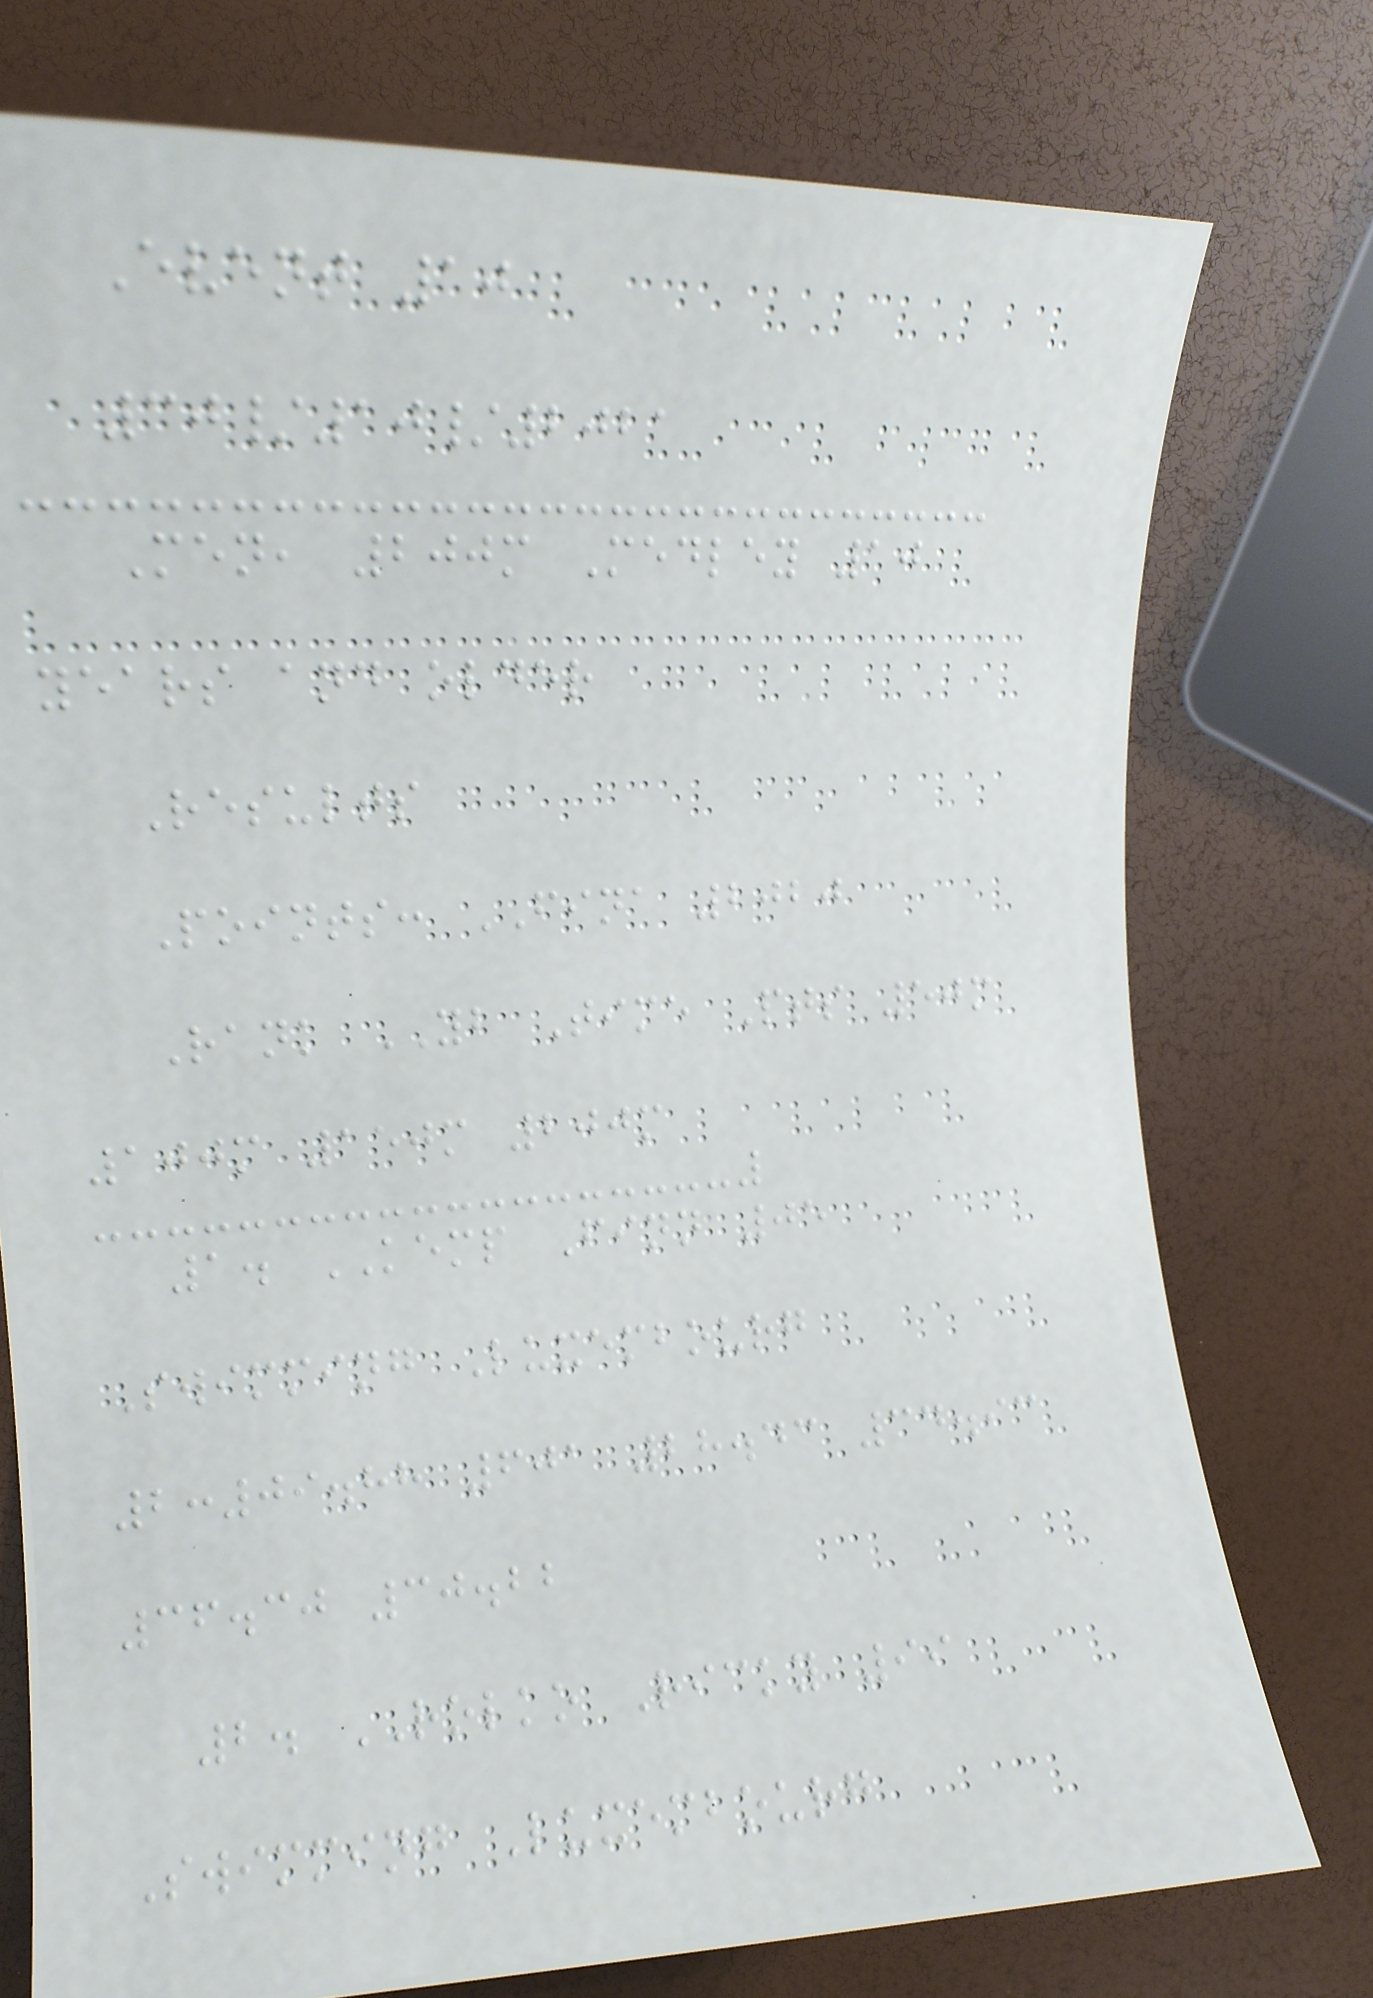Event 10
30/10/2021
Men, 200m Medley 10
years and older
Results
Points: FINA 2020
Rank YB Time Pts 50m
100m 150m 200m
1. KEMP Finn 05
Swimming Luxembourg
2:09.88 601 28.43 34.93
36.30 30.22
2. ROLKO Ricky 99
Swimming Luxembourg
